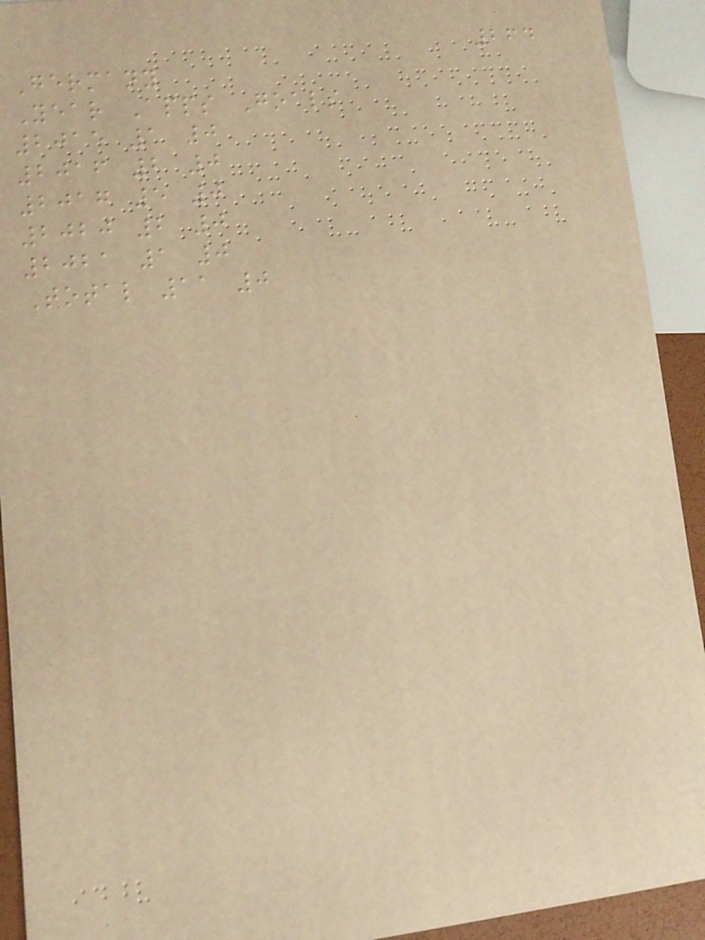264
Germany
Year Apps Goals
2015 1 0
2016 2 0
2017 5 0
2020 2 0
2021 1 0
Total 11 0
